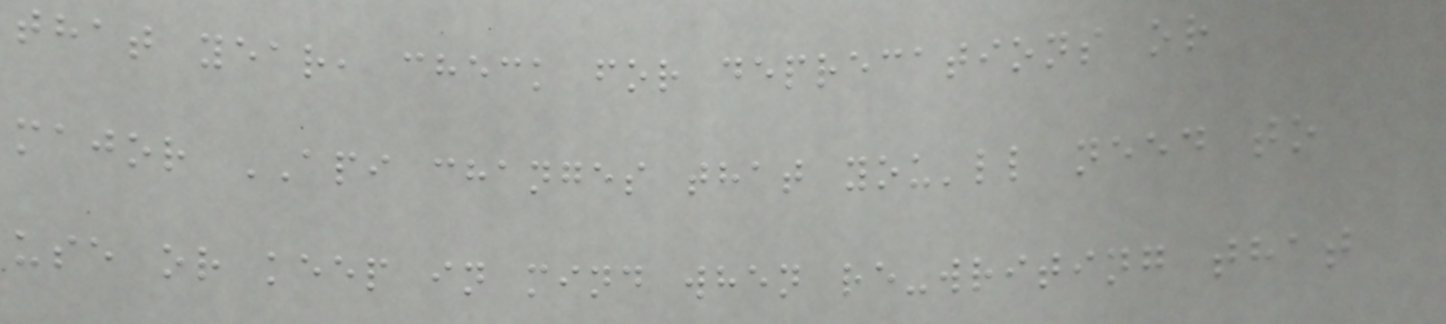that year, check for deprecations or
major API changes that you'll need to
use or keep in mind when re-writing that
